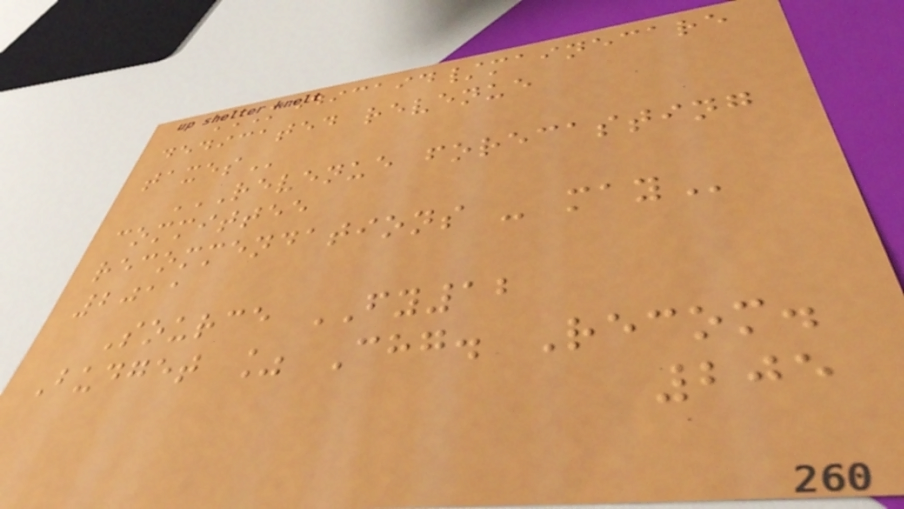MEDICAID/MAINECARE
DEDICATED REVENUE
TAXES
REVENUE FORECASTING
COMMITTEE
RECOMMENDATIONS - MAY
2011
Source FY12
Budget % Chg. Recom.
205
